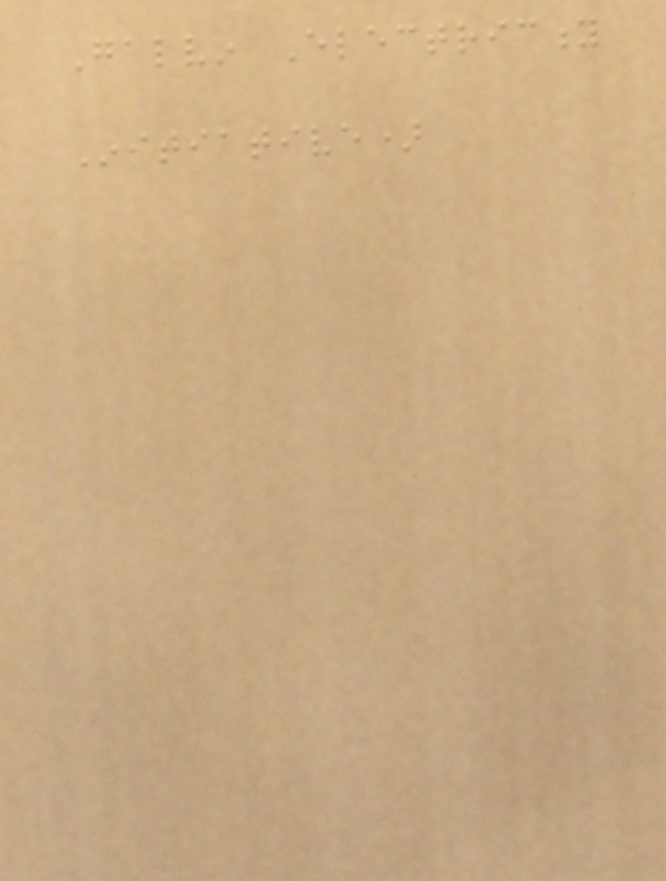Galvin Electricity
Initiative)
